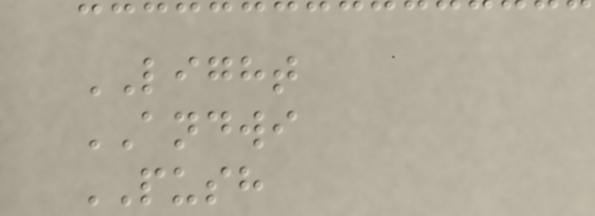LIGHT
ANDWI
PUSH
